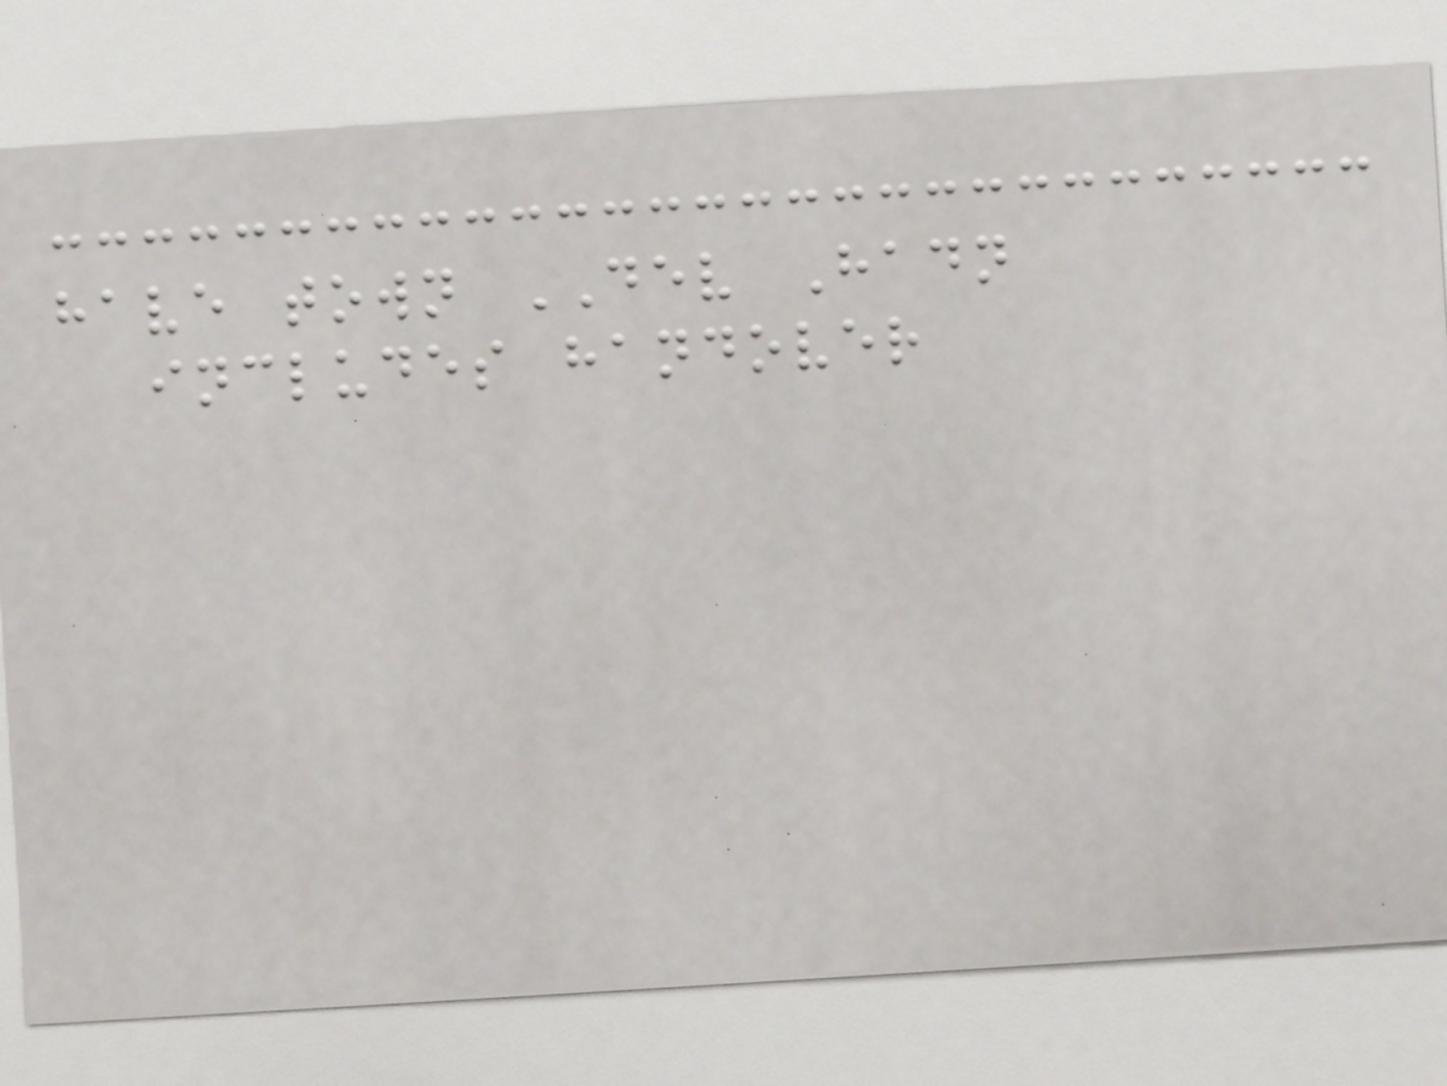have town DEV Hadn
includes handover
